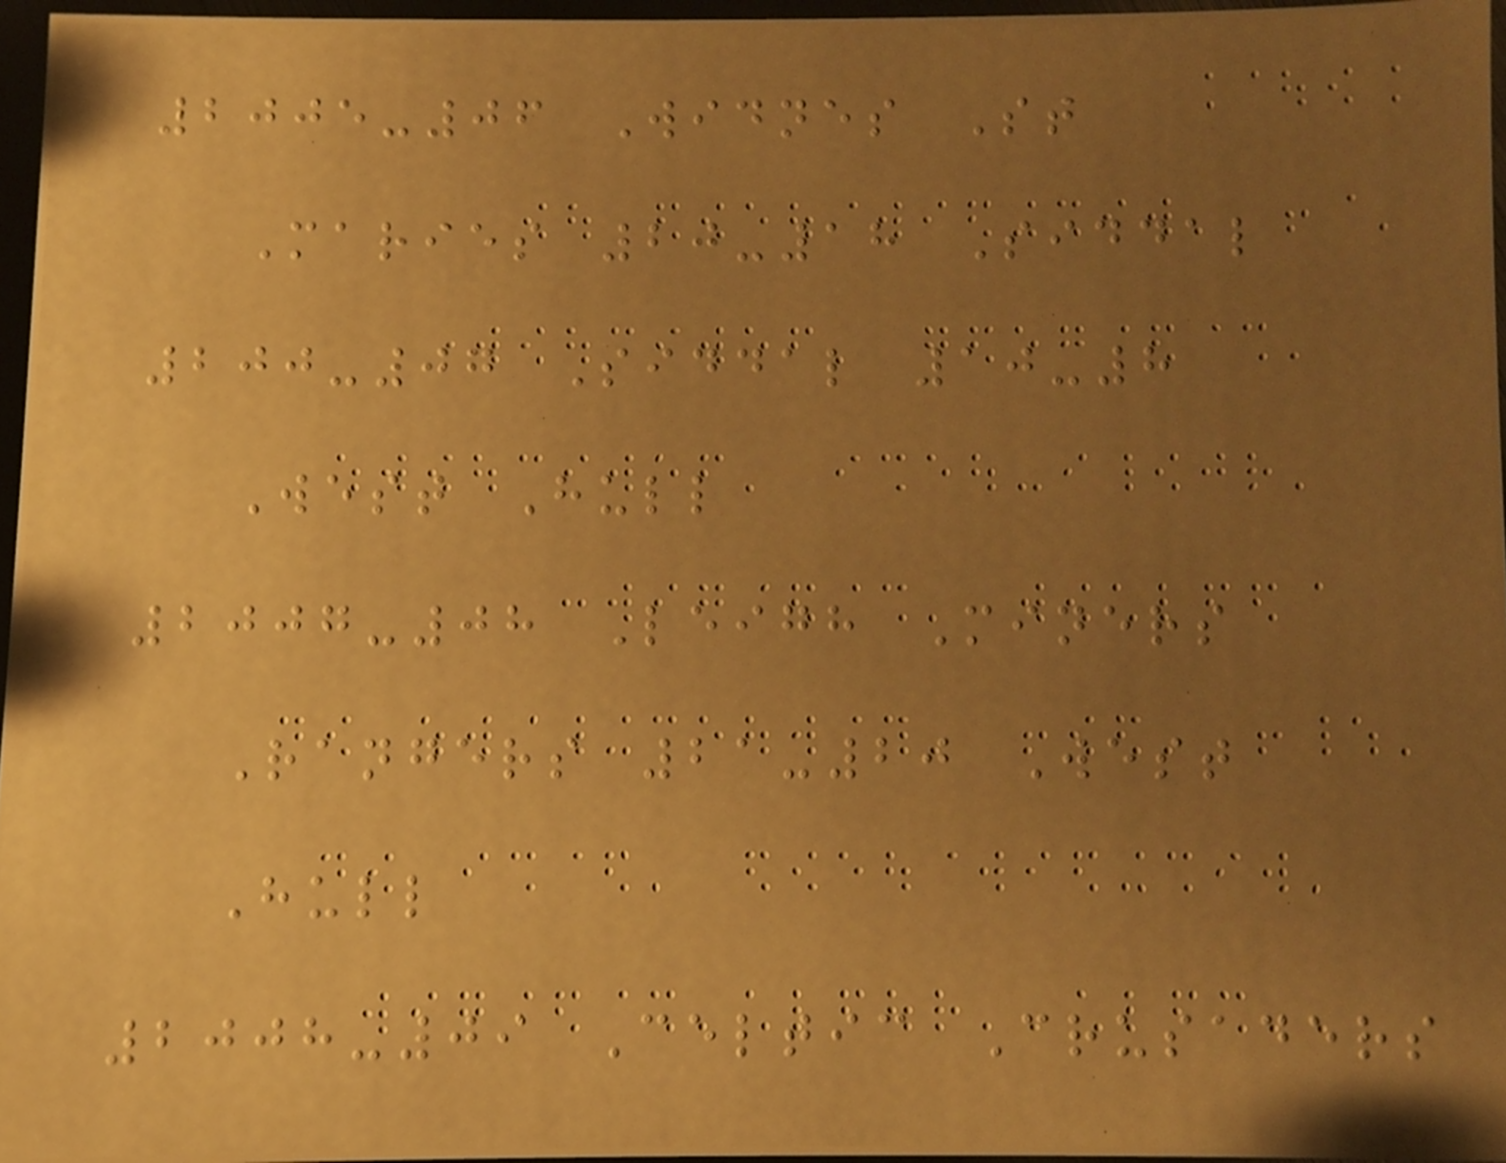2005-06 Widnes St
Maries 20-18 Siddal
200-07 Siddal 10-8
West Hull
2007-08 Leigh Miners
Rangers 21-20 West
Hull
2008-09 Celtic Crusaders
